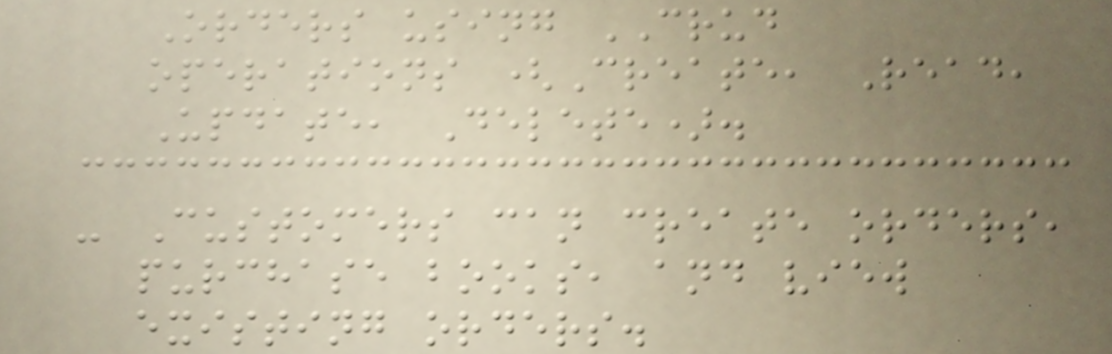Orders using CRUD
operations (Create, Read,
Update, Delete).
- Customers can create orders,
purchase books, and view
existing orders.
